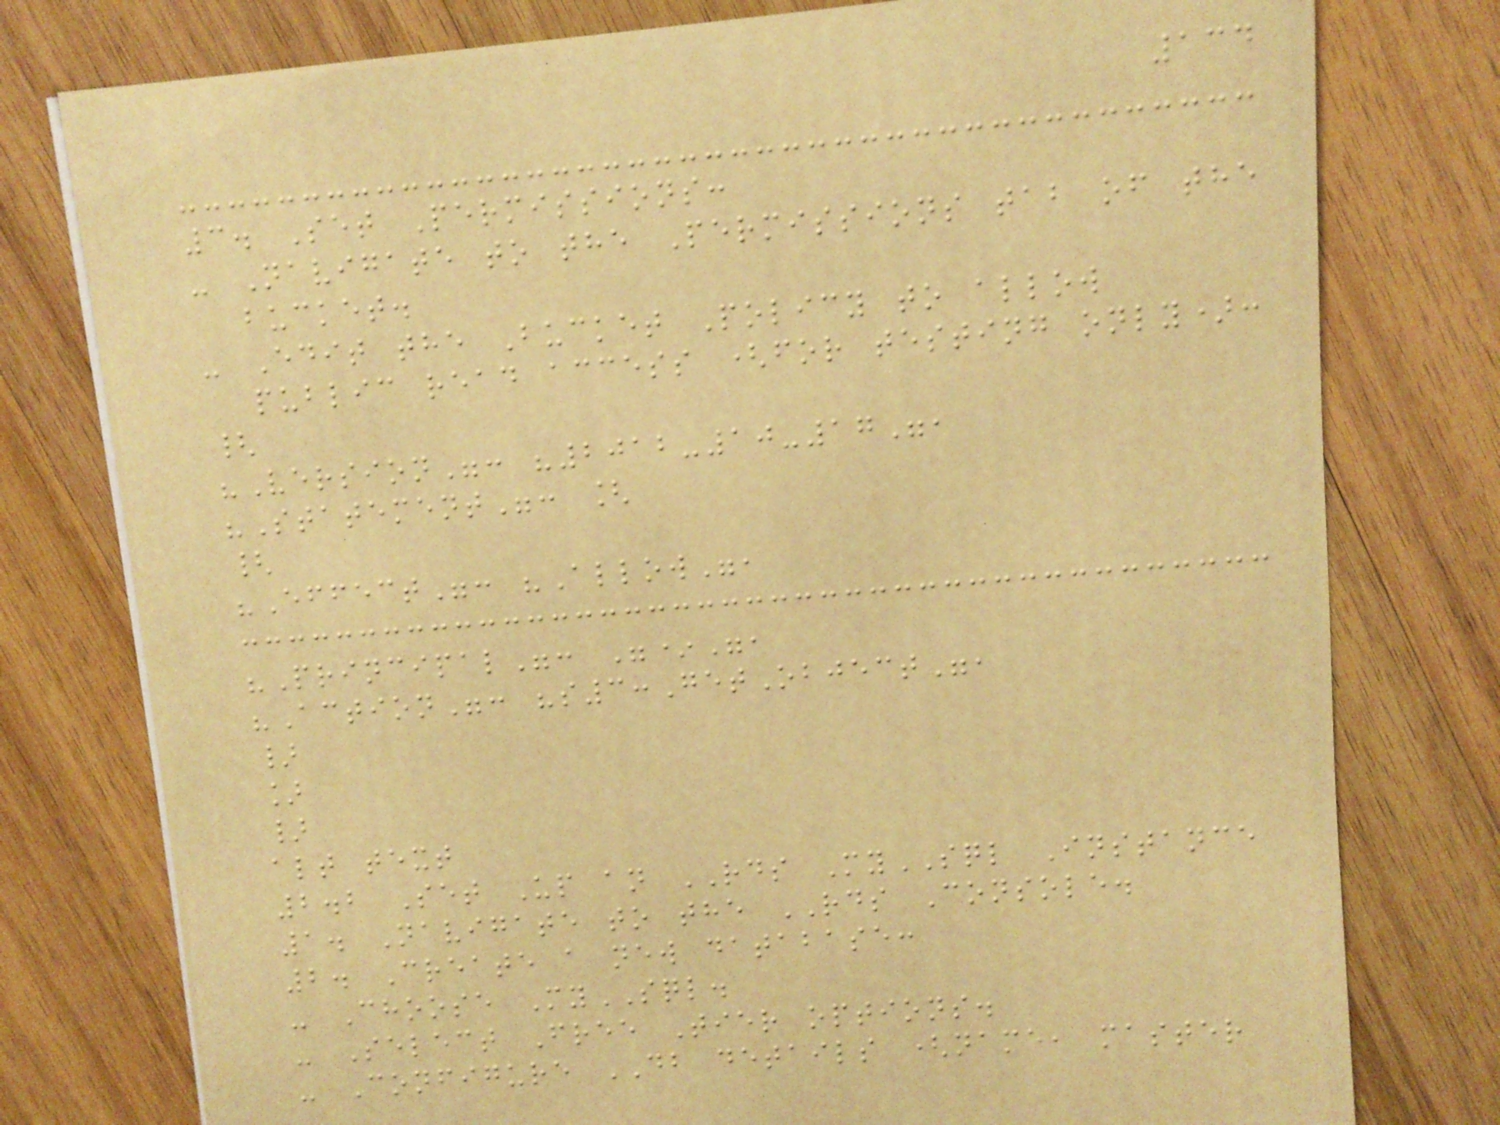134
3. Set Permissions:
- Navigate to the Permissions tab of the
bucket.
- Edit the Bucket Policy to allow
public read access (for testing only):
{
"Version": "2012-10-17",
"Statement": [
{
"Effect": "Allow",
"Principal": "*",
"Action": "s3:GetObject",
}
]
}
alt text
2.2 Set Up an RDS MySQL Instance
1. Navigate to the RDS Console.
2. Create a new database:
- Choose MySQL.
- Select Free Tier options.
- Configure DB details (name, master
